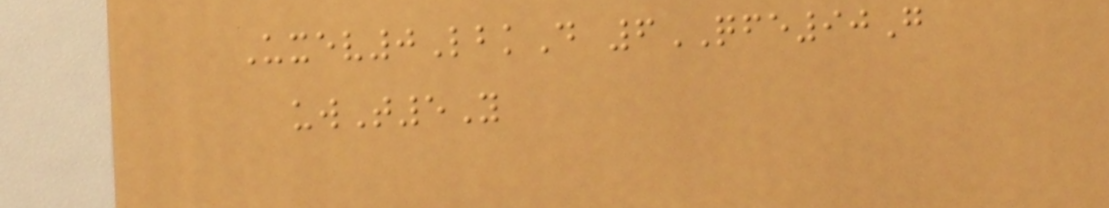Uxev0LbkD 6QFE90G
uwT5Y
